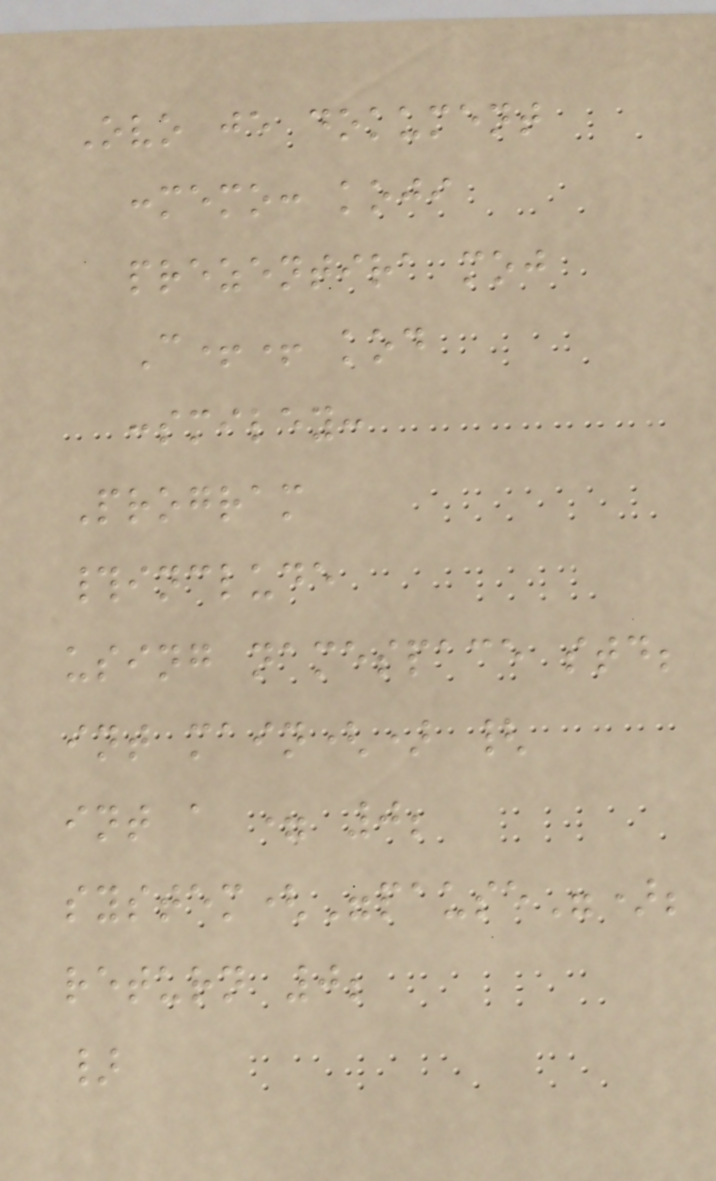Ovo je dokument
:memo: koji
prezentira moj
C++ kod
:smiley:
Program
#include
using namespace std;
int main() {
int a = 0;
system("pause");
return 0;
}
